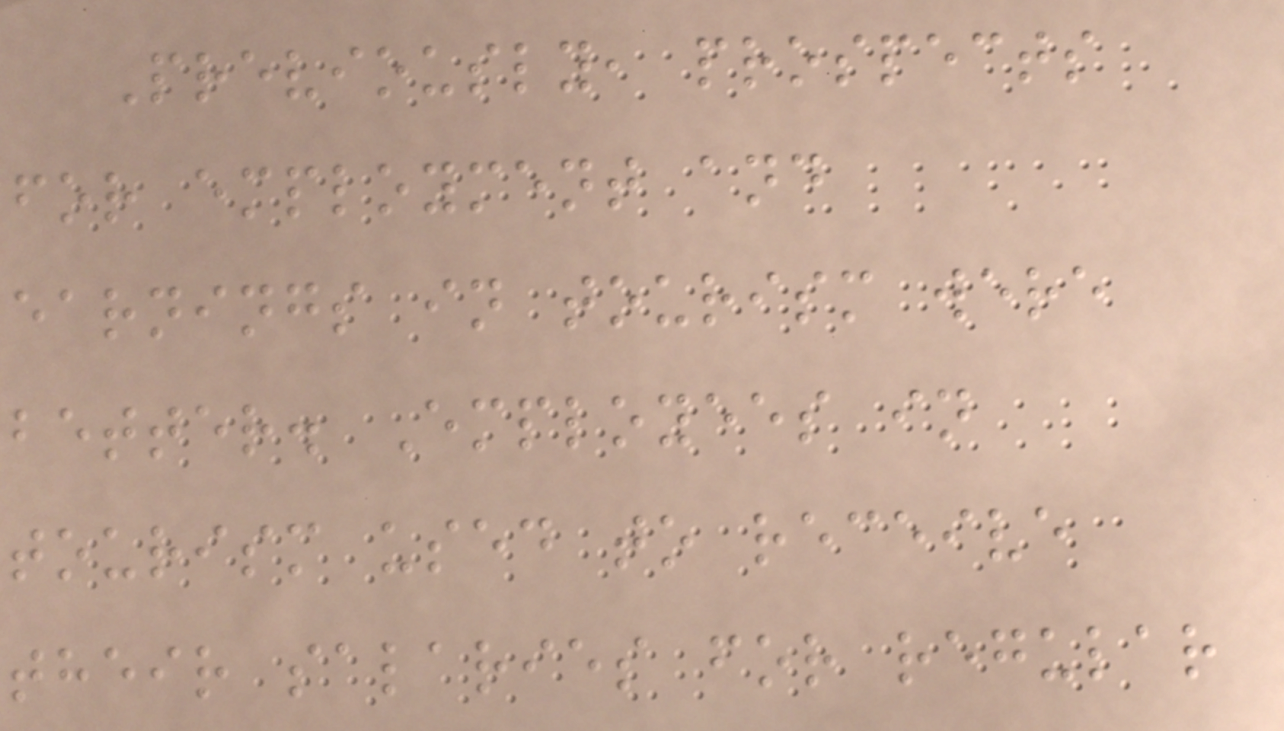Previously, prospects
for employment and
earnings in tourism were
better. Employees in
tourism used to receive
their salaries for regular
